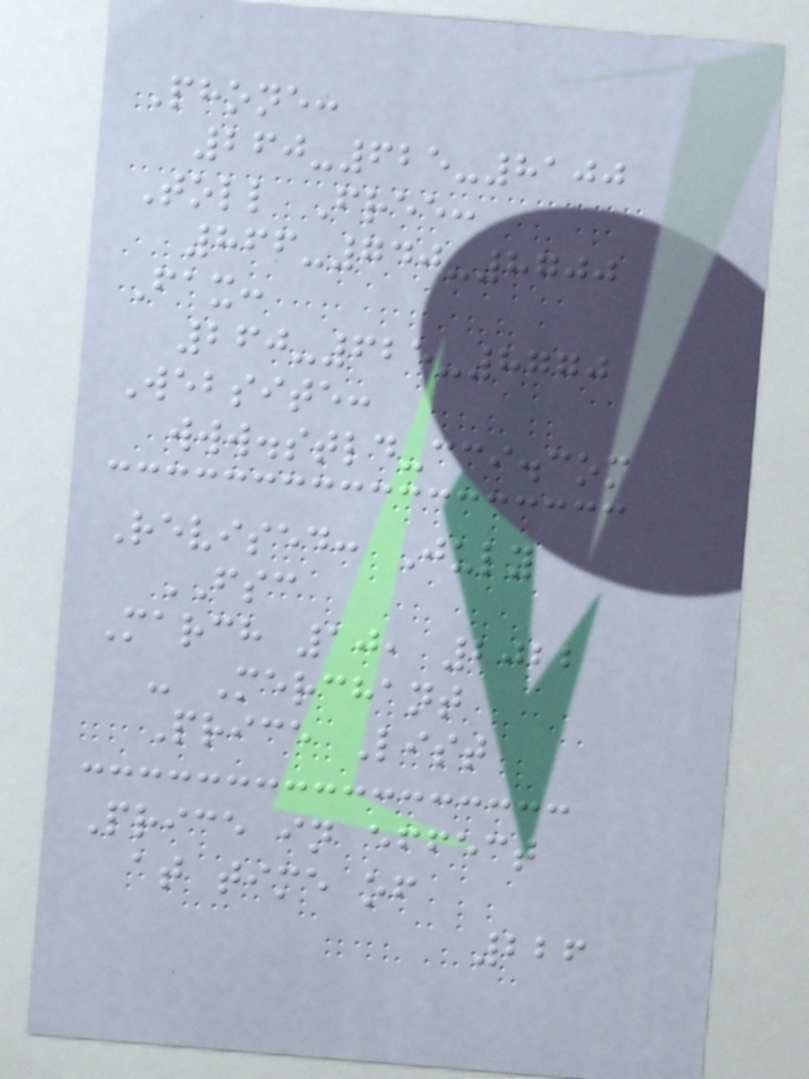Phone:
260-625-8100
Toll Free:
866-740-8700
Fax:
260-625-8770
Website:
www.stld-cci.com
Revised: July
FSC
March 10, 2022
- Merchant
Price List
Price in effect
at time of
226
